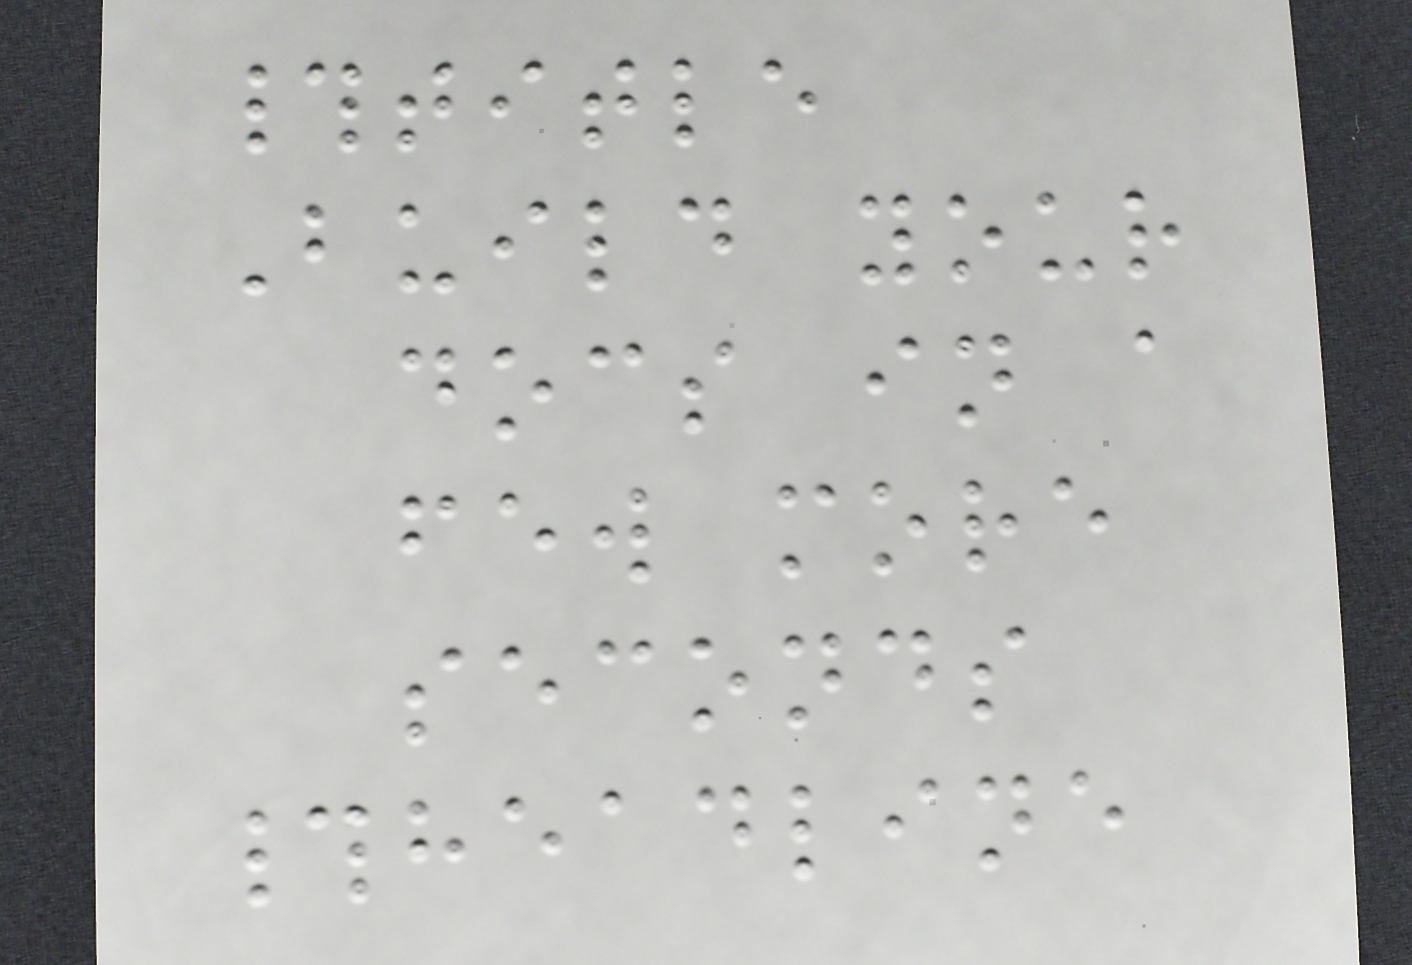#title
Build your
docs in a
few more
seconds
#headline
